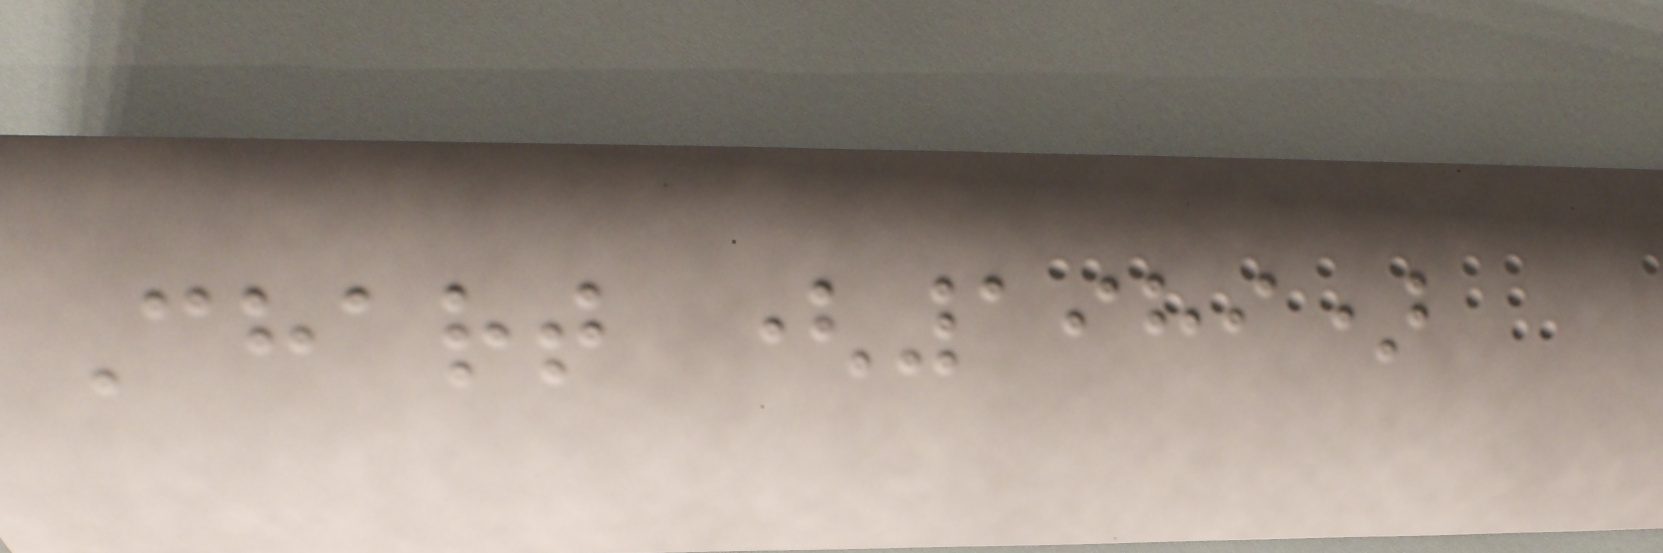Chart (1989)
